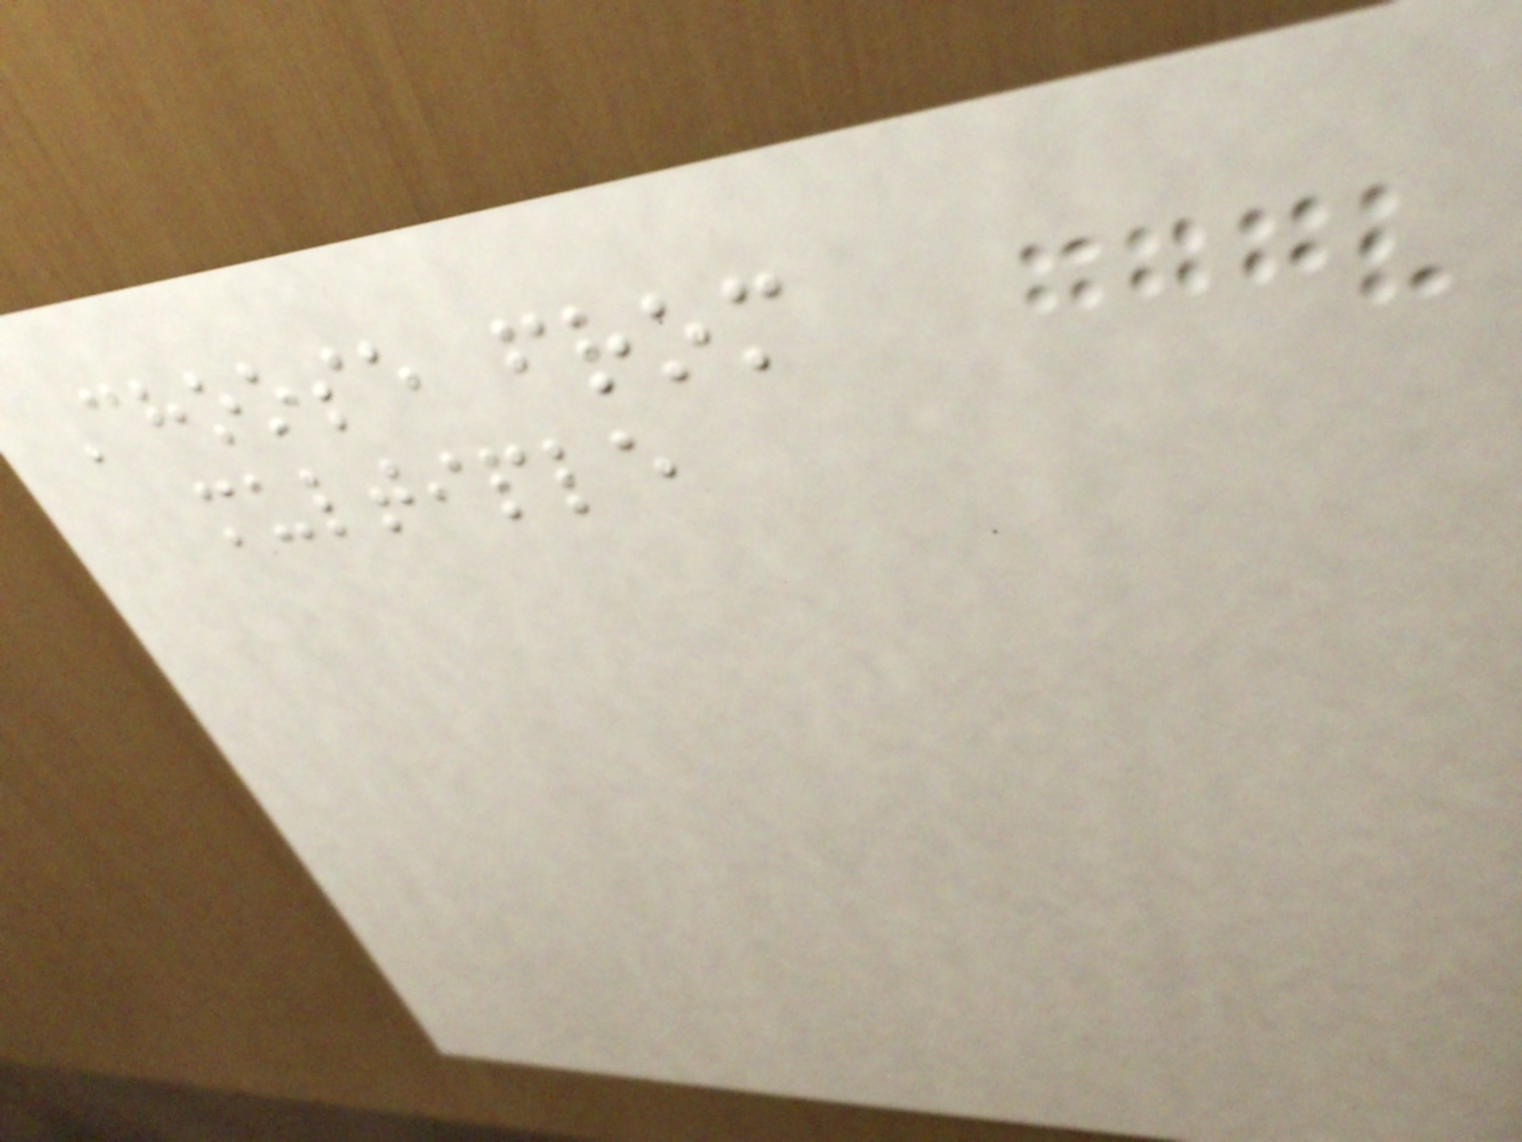Choose from
multiple
